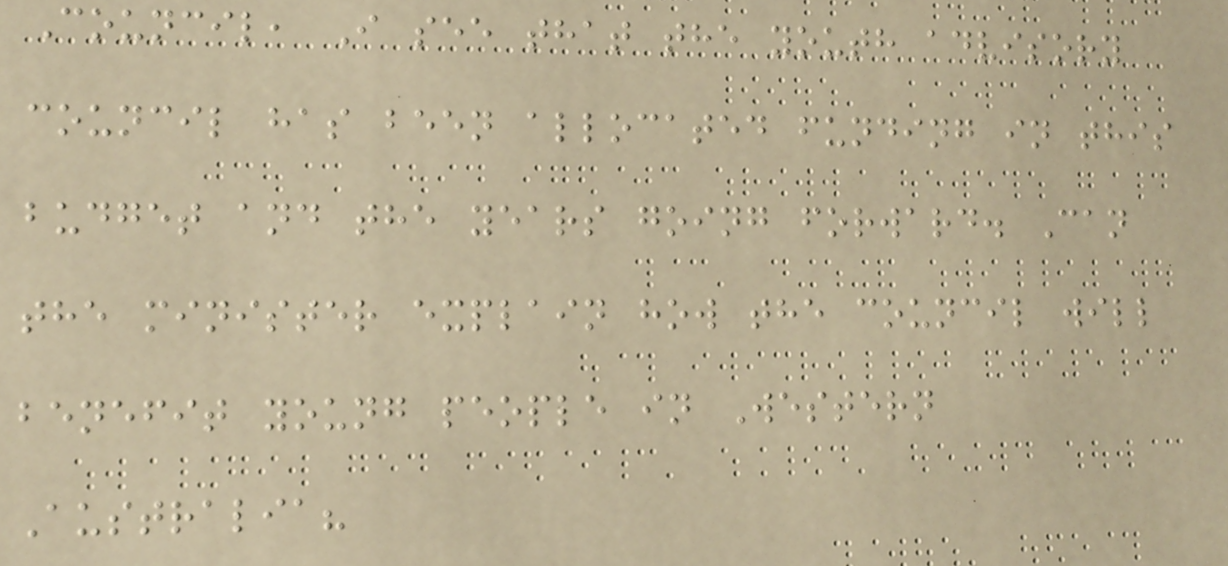Council, I see that the youth advisory
council has been allocated funding in this
budget and the years going forward. Can
the minister explain how the council will
benefit young people in Western
Australia?
